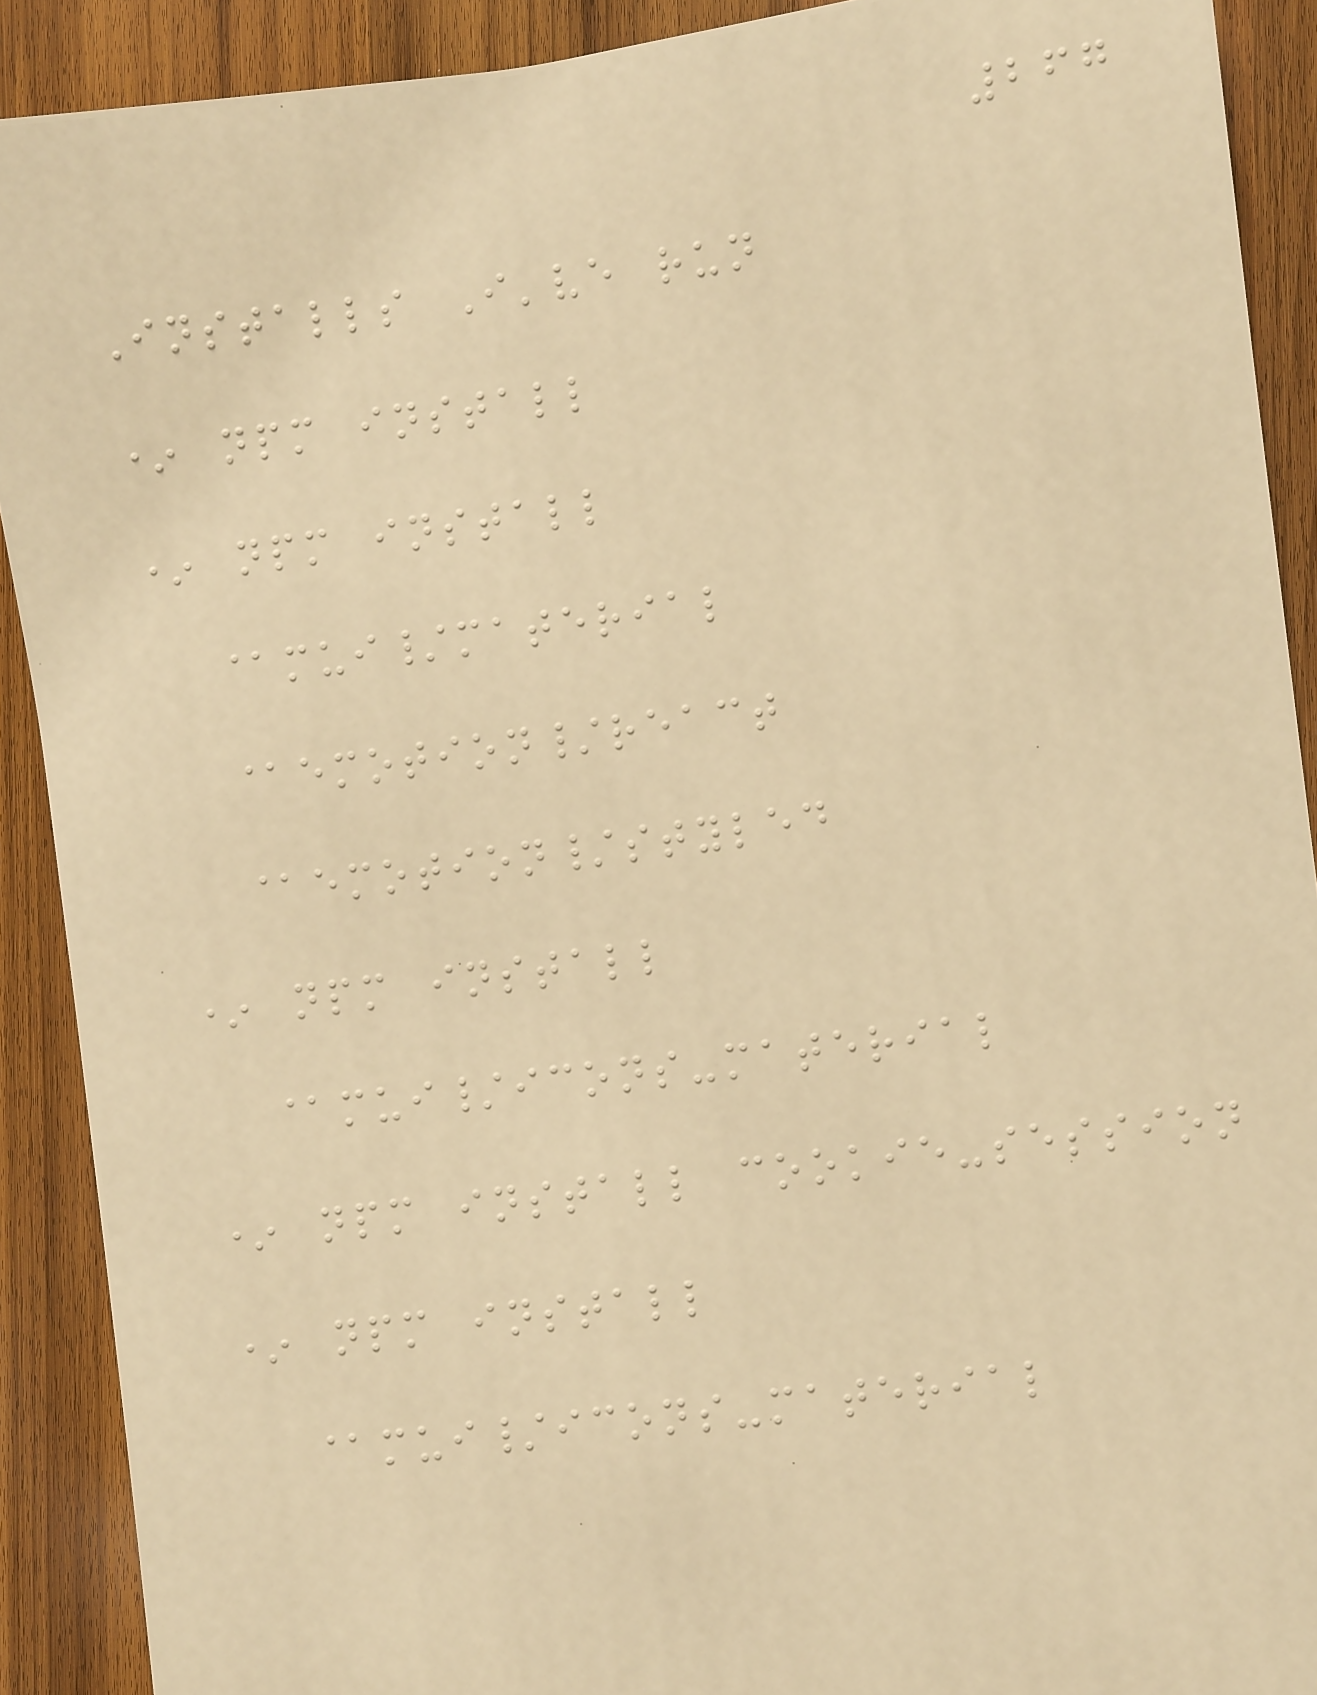267
Installs I've run
* npm install
* npm install
@mui/material
@emotion/react
@emotion/styled
* npm install
@mui/icons-material
* npm install cookie-session
* npm install
@mui/icons-material
